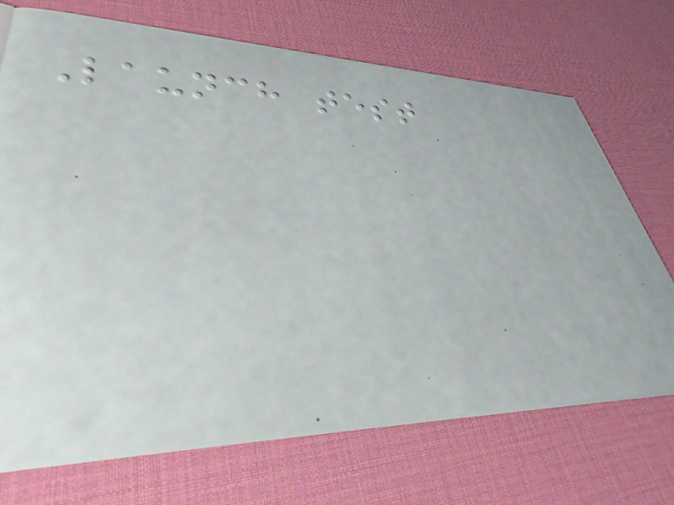Launch test
